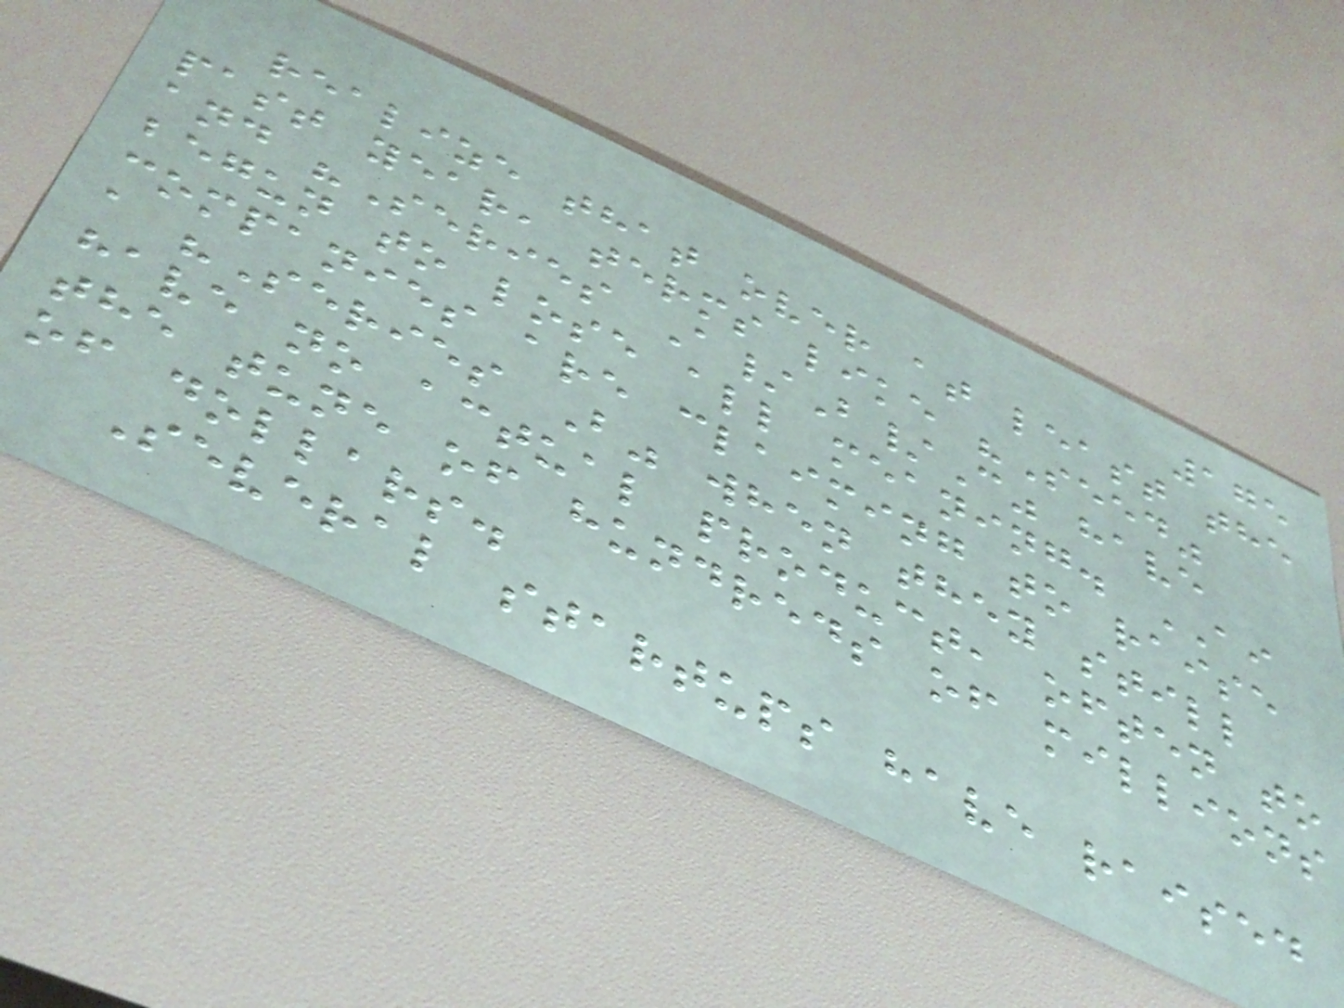175
realize that over at least the
past year, terms like "Seed"
and "Series A/B/C" have
begun to lose all meaning. AI
companies are claiming to raise
a "Series B" when they still
have no actual product, often to
the tune of hundreds of millions
of dollars.
Several startups have raised
